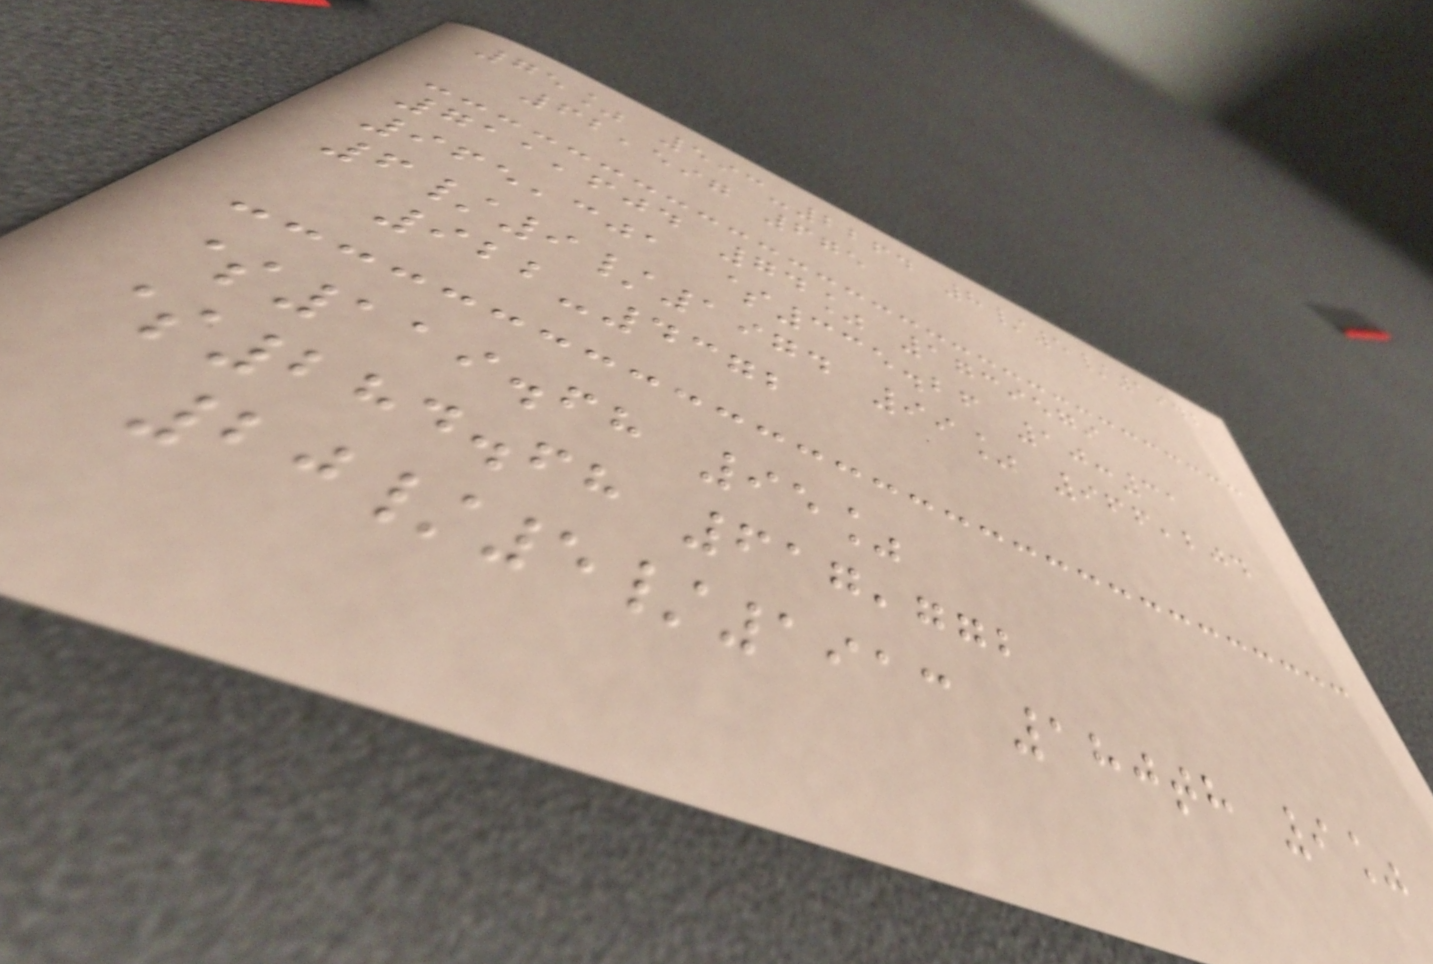75% 593-2264 8/5/1942
62,597 675
711,604 74% 1739579
965,301 $335.26 10:31
6/9/1974 99% 966,204
922-4372
$119.68 95%
$284.68 617,772
20/5/1913 180th 9%
